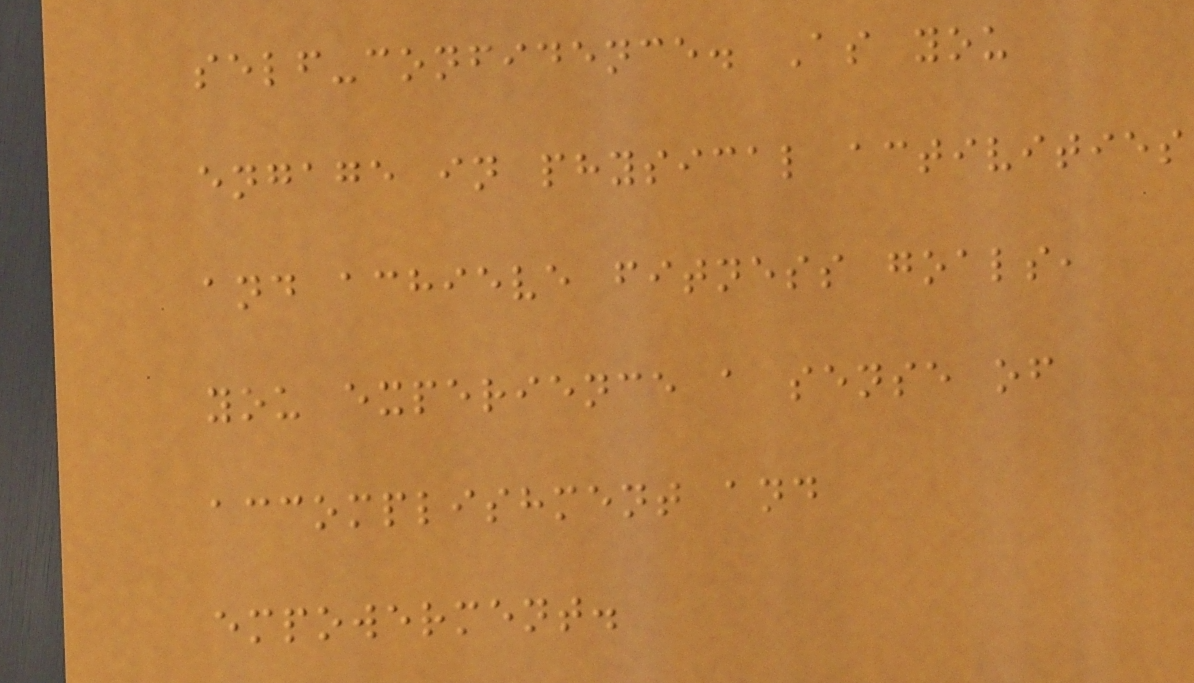self-confidence. As you
engage in physical activities
and achieve fitness goals,
you experience a sense of
accomplishment and
empowerment.
